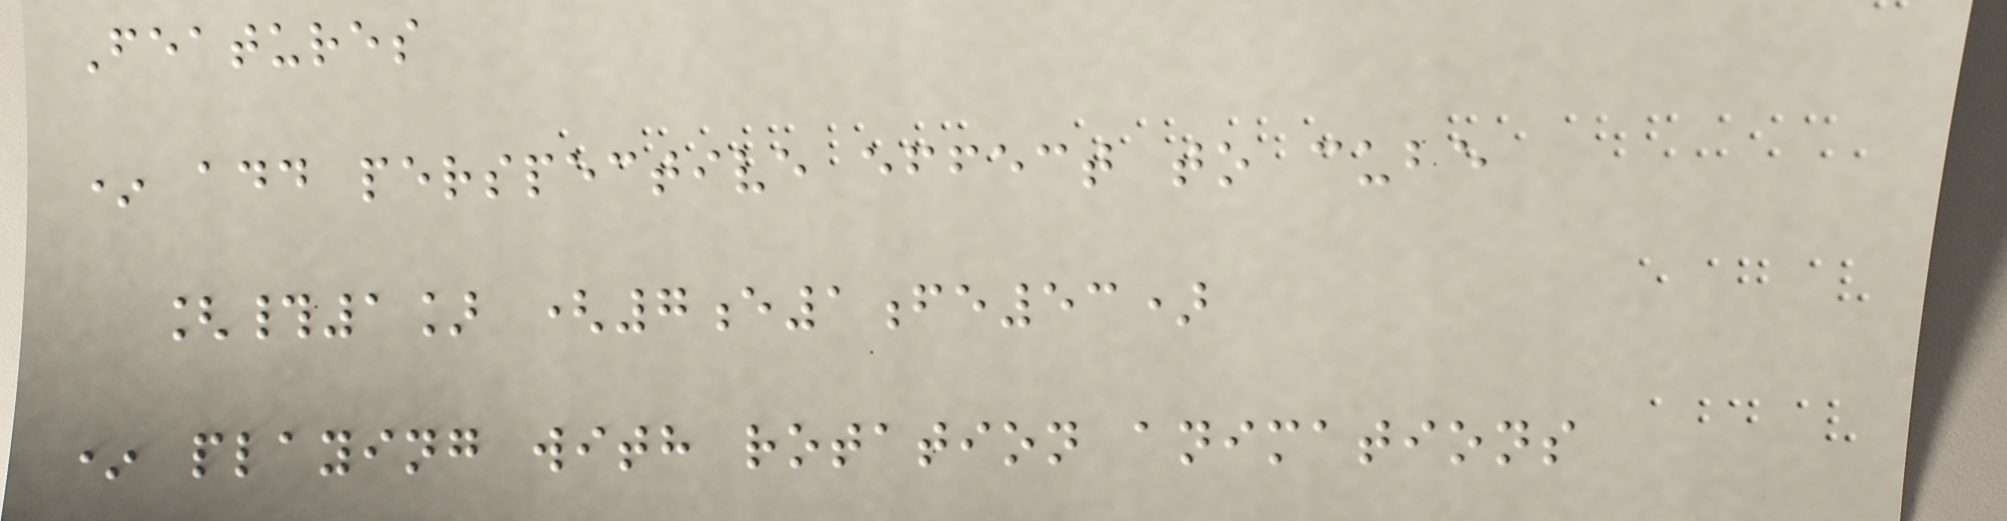Features
* add perspective effect to cube
[#1] (7e1fe53)
* playing with rotation animations
